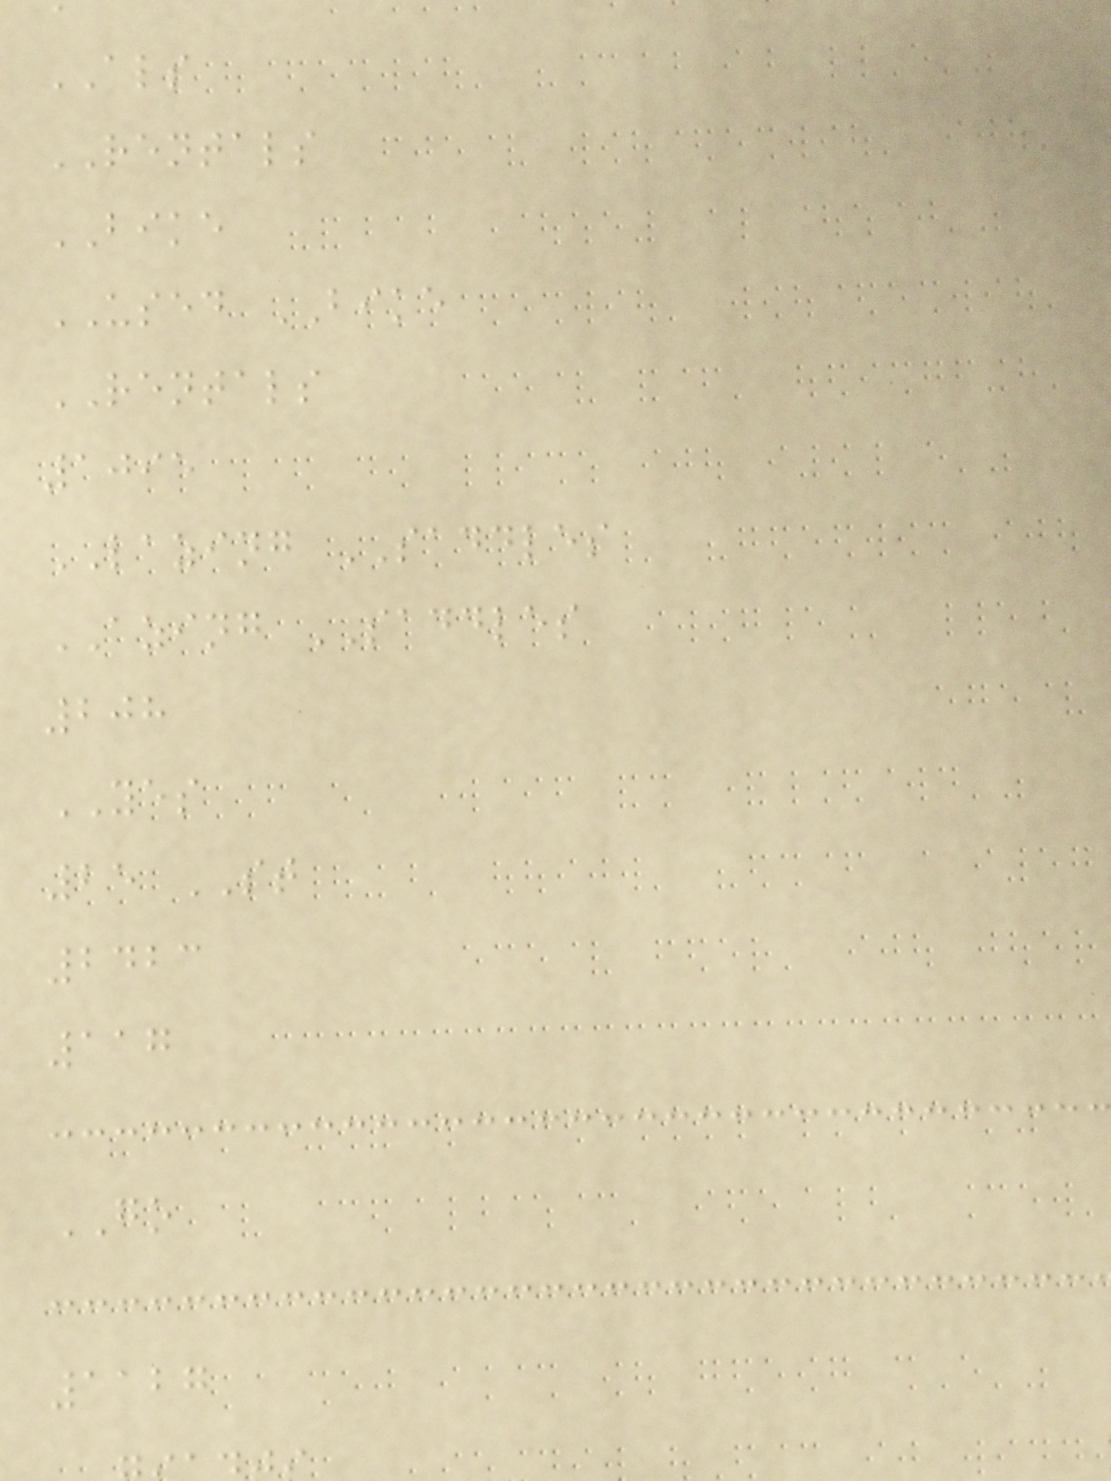ALS
RENTALS
BIKE
USED BIKE
RENTALS
1095
LAZING SADDLES
AZING SADDLES
208
YES
25 ST
2423
117
GO
1127
